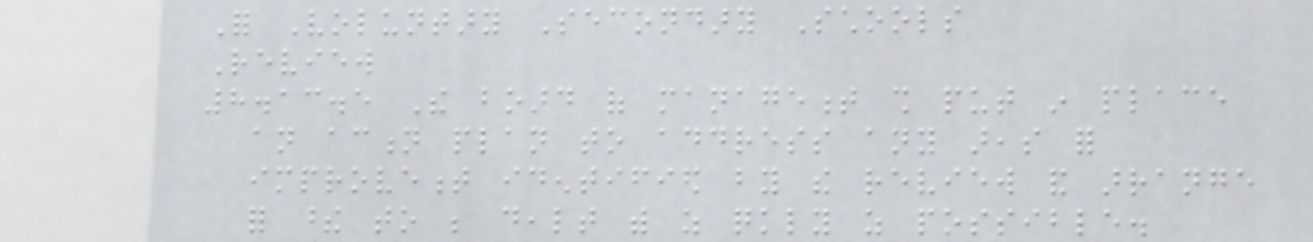For Voluntary Secondary Schools
Review
8.13.5 The board of management shall put in place
an action plan to address any areas for
improvement identified by the review and arrange
for these to be dealt with as quickly as possible.
